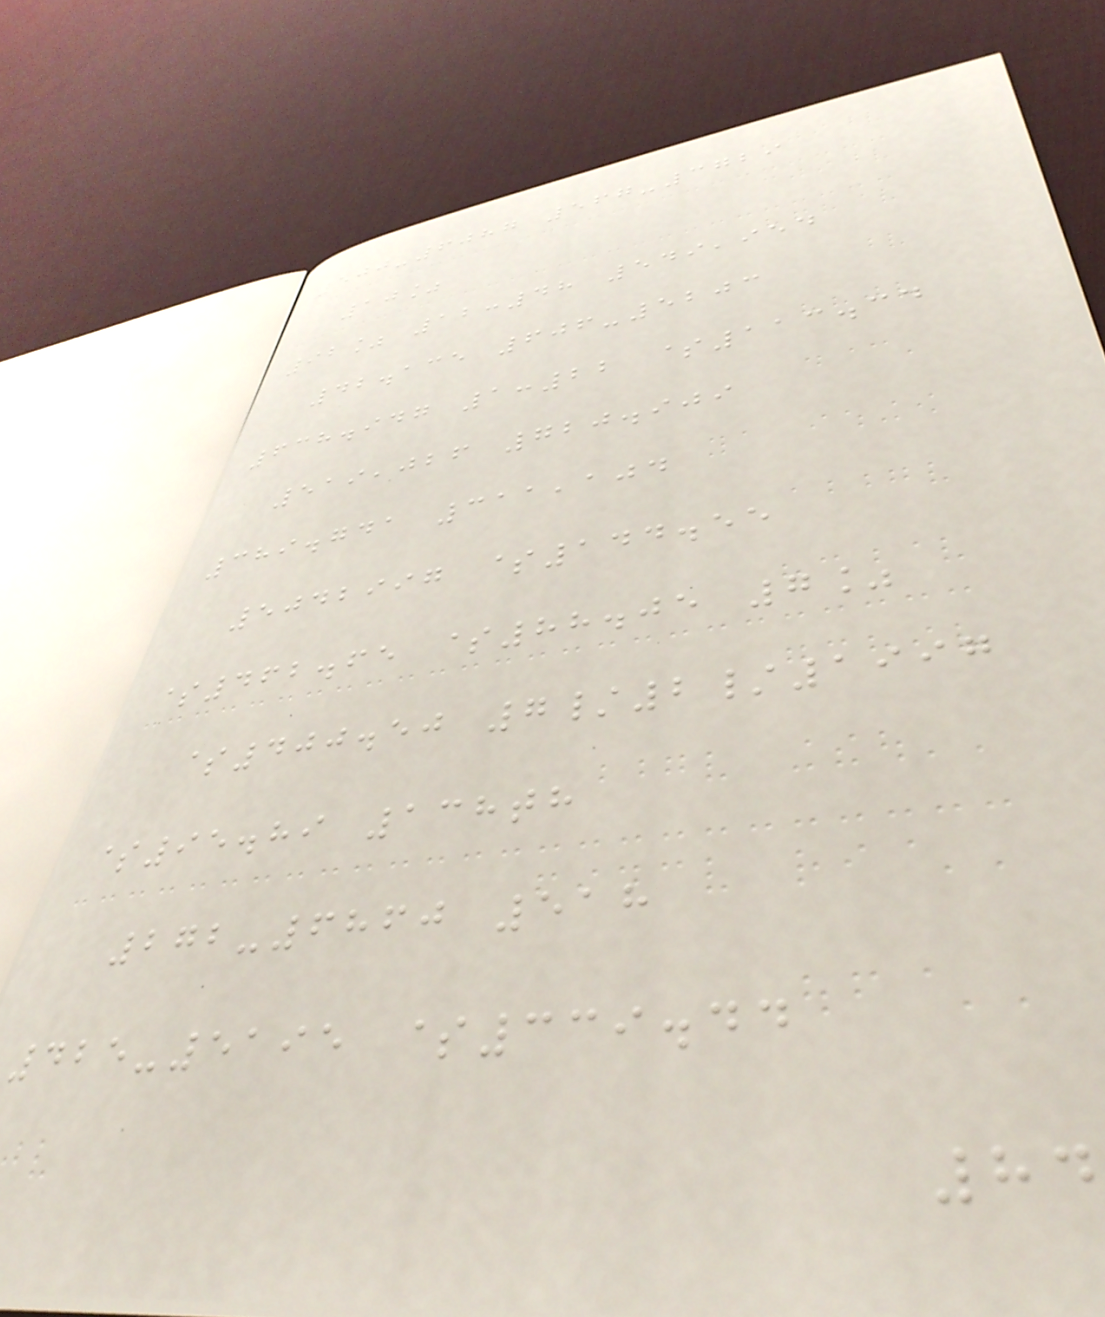500-6087 567-3729
10%
92% 12:48 549,954
42.135 606-5203
638.947 1:22 $113.34
519,026 720.909
389.741 311,104
5042997 $144.55
$462.65 $88.05 7%
$400.50 7/2/1997
$95.89 138th
272-6860 518
425-5195 $339.44
84
